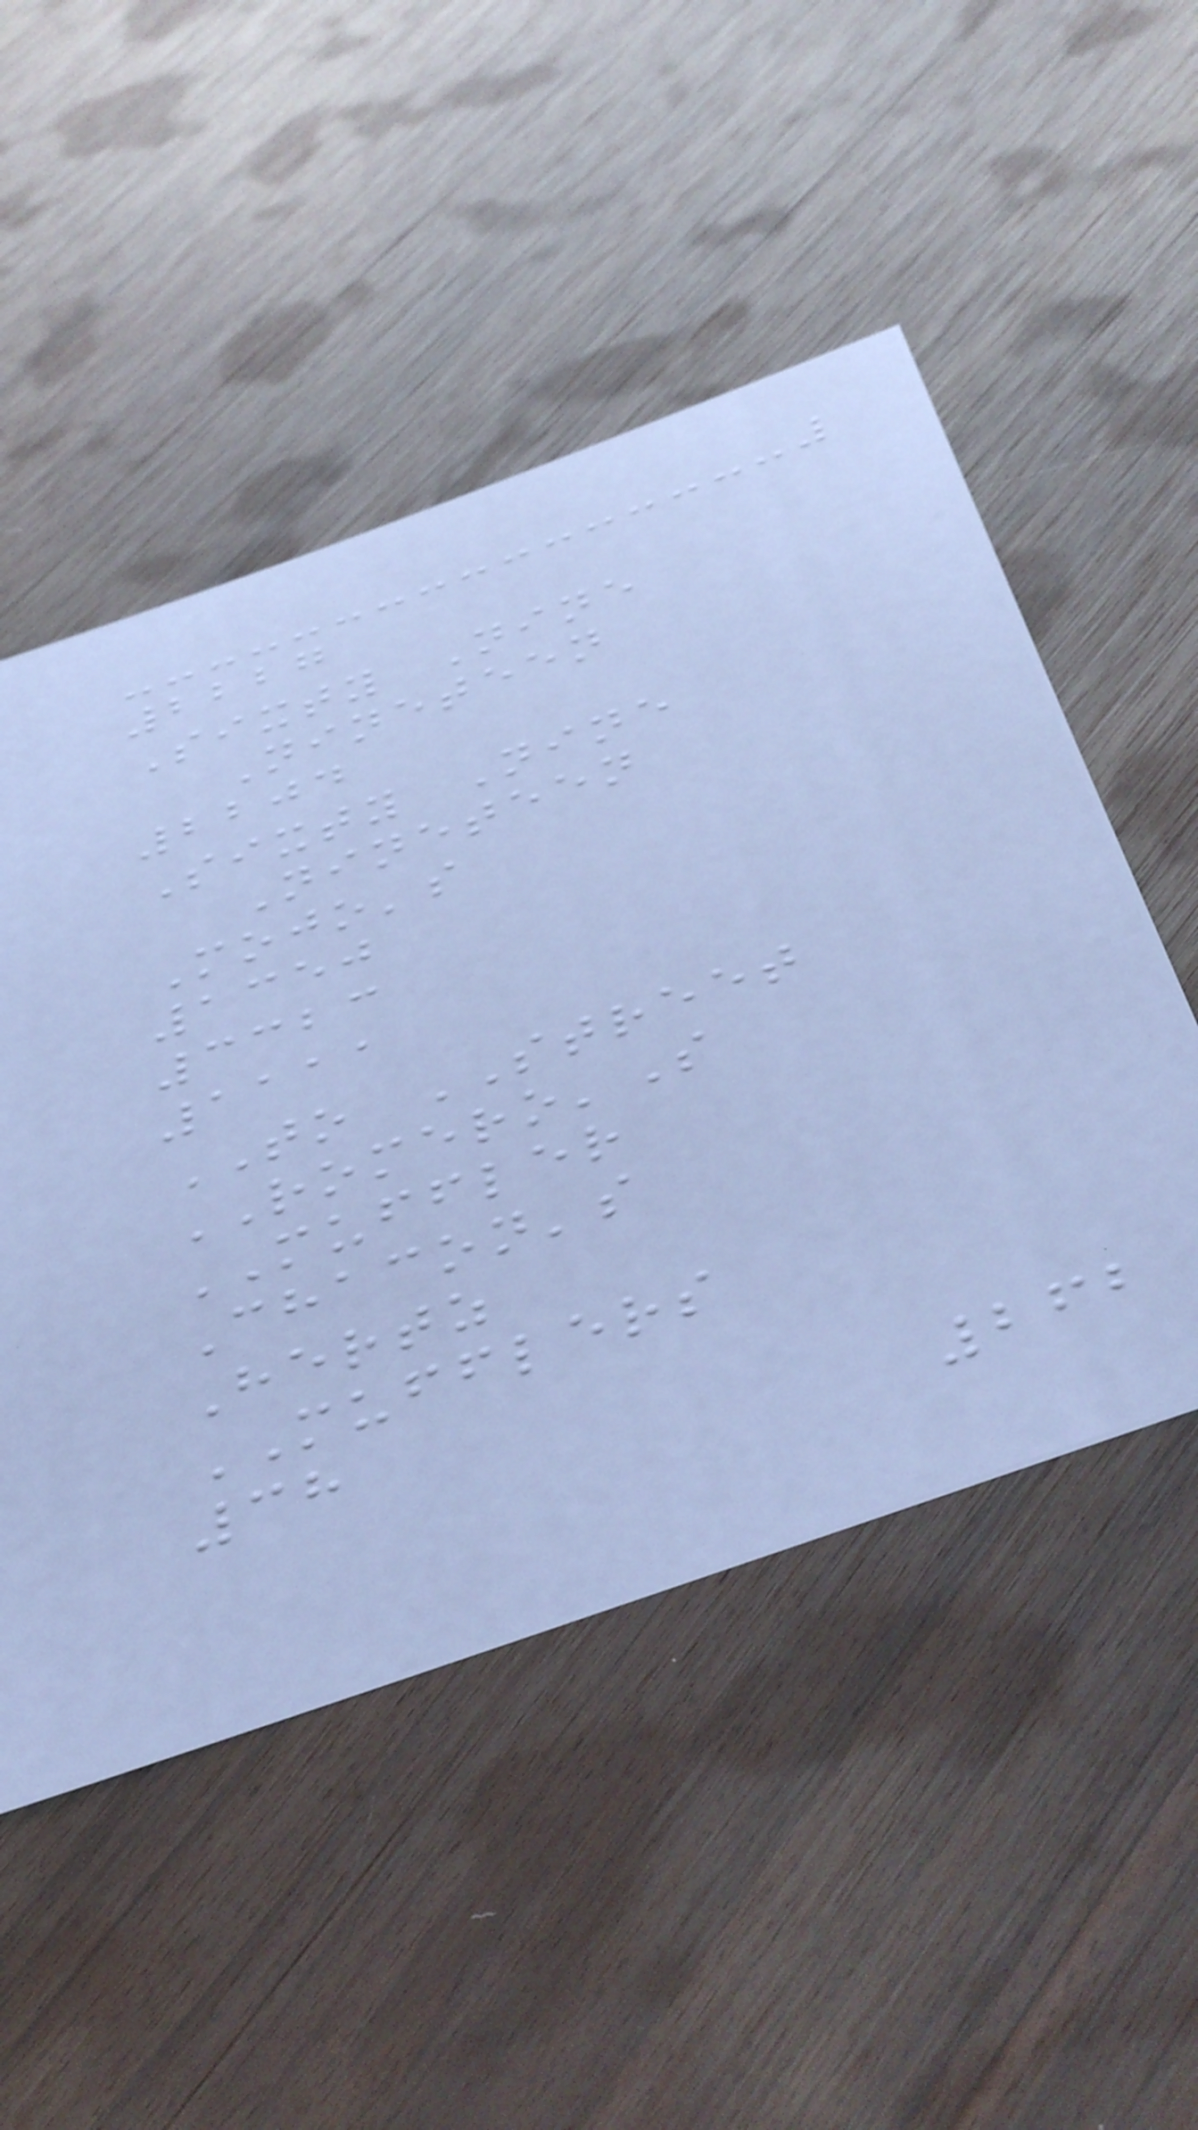2227
Sixty Nine
Nineteen
2204
Sixty Nine
Nineteen
Mojo's
1350
3323
1111
TO STREET
ROMERO'S
MUFFLER
Chacon's
Hertz
MUFFLERS
38
262
